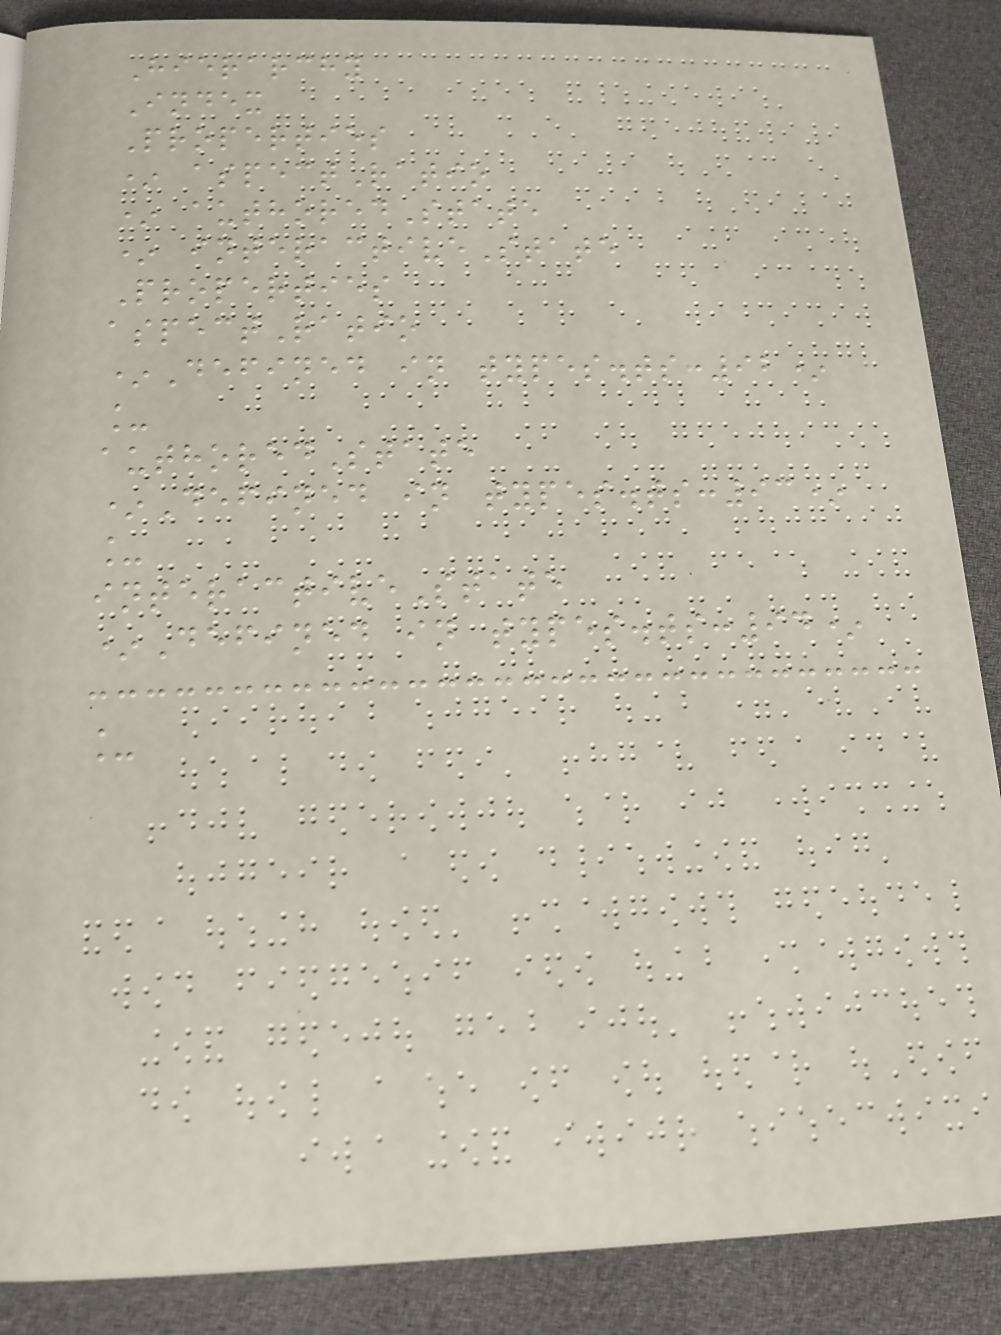Hierarchy
Index
Properties
* aspectRatio
* authoredState
* interactiveState
Properties
aspectRatio
*Defined in types.ts:92*
_
authoredState
*Defined in types.ts:93*
_
interactiveState
*Defined in types.ts:94*
_
